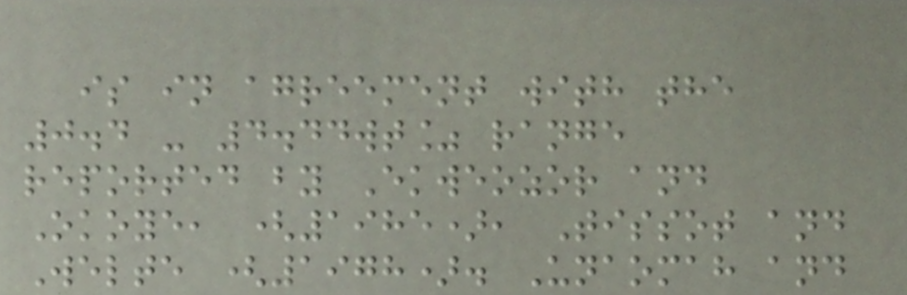is in agreement with the
0.4 - 4.44wt% range
reported by Ekweozor and
Okoye, (1985), Tissot and
Welte (1978). Unaomah and
